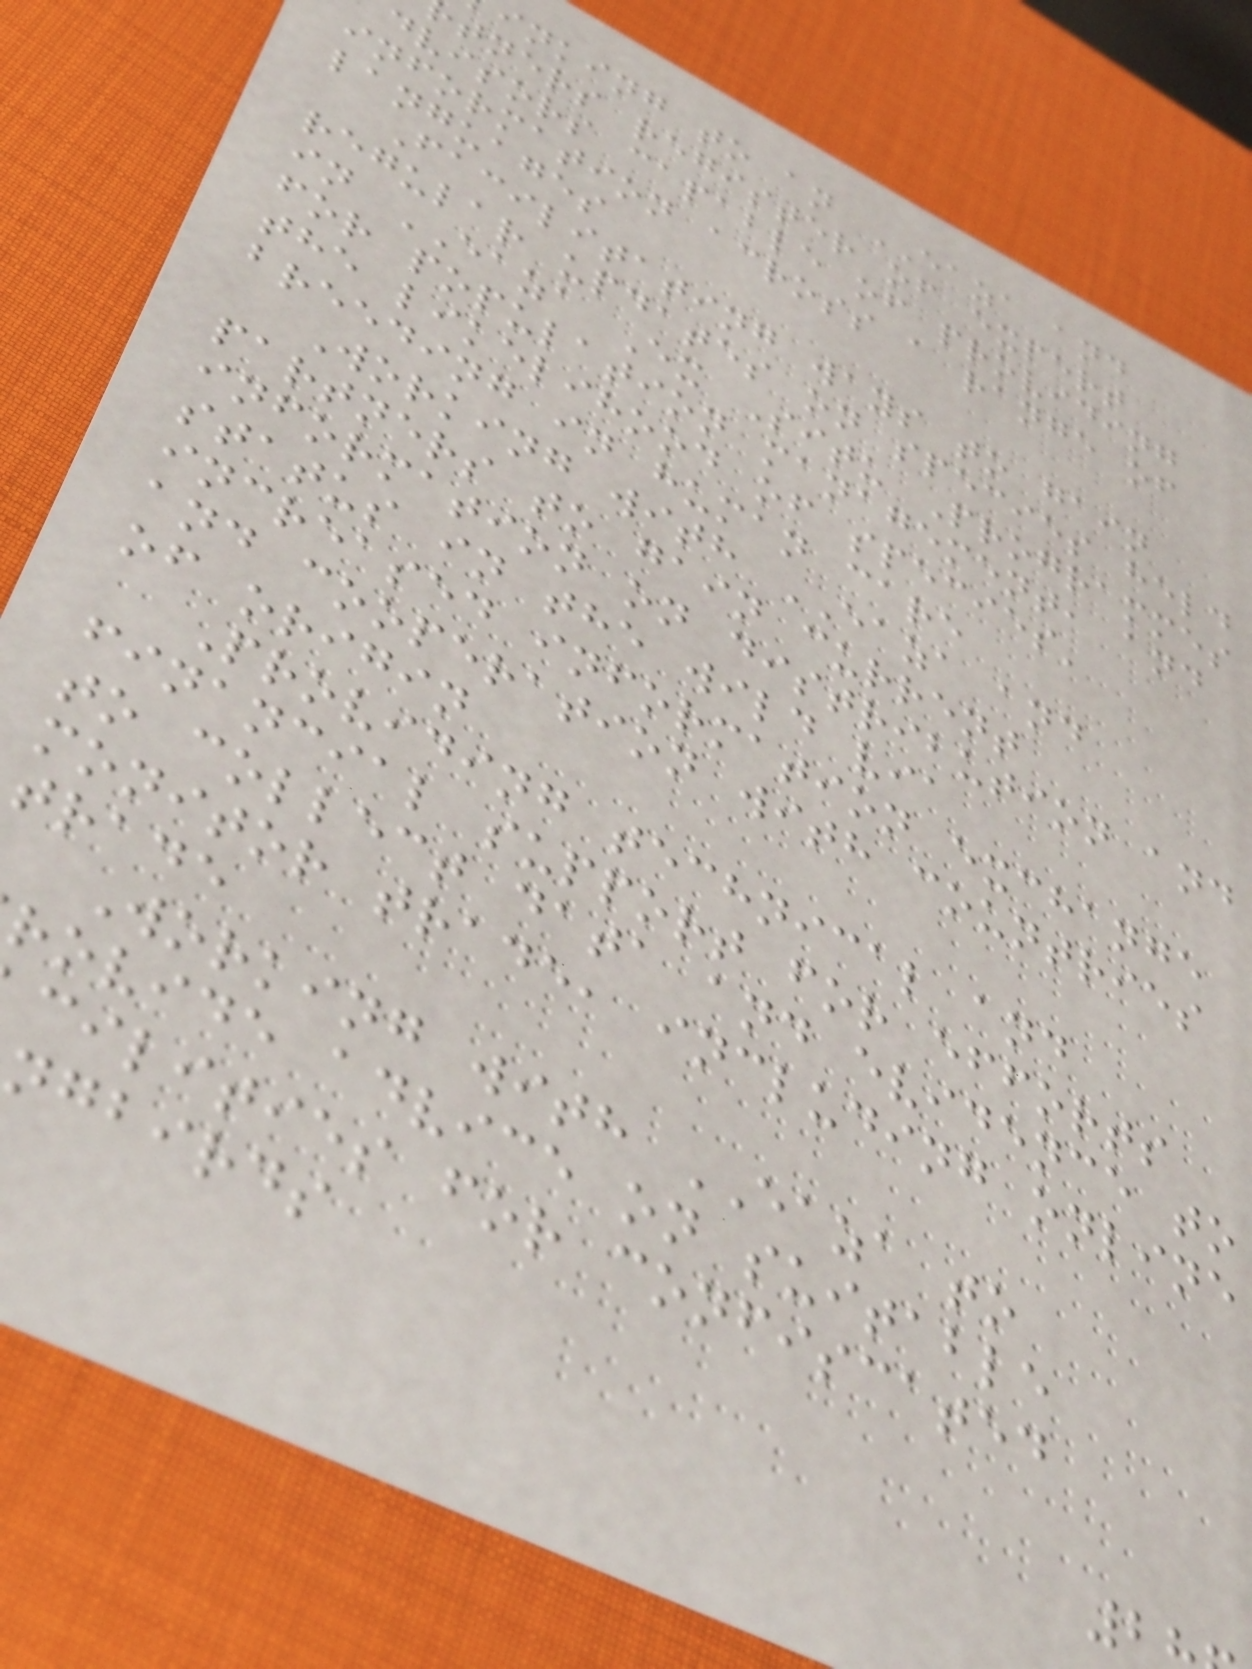inking to an EAZA and
tners register of expert
dvisors capable of providing
information across a range of
languages
Facilitating ways to gain
regular updates on species held
in EAZA Ex Situ Programmes
for population management, and
the likelihood of species'
breeding in human care
Working with EAZA and
partners to gain current
information on distribution and
status in the wild via
increased information exchange
and cooperation with countries
of origin
Providing technical and
financial support for efforts
to collect data and evidence to
monitor trade, including online
trade
Working with EAZA to
rovide advice on suitable
cilities for confiscated
ngbirds
